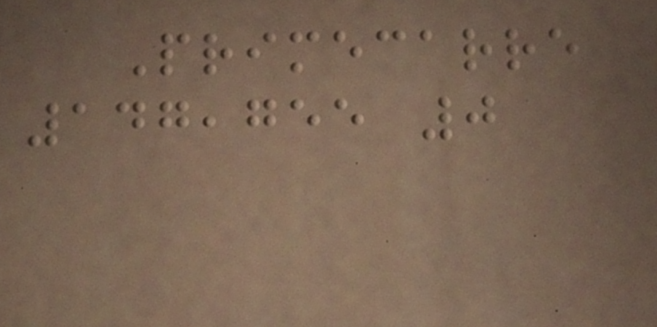Primecarre
147,755 0
